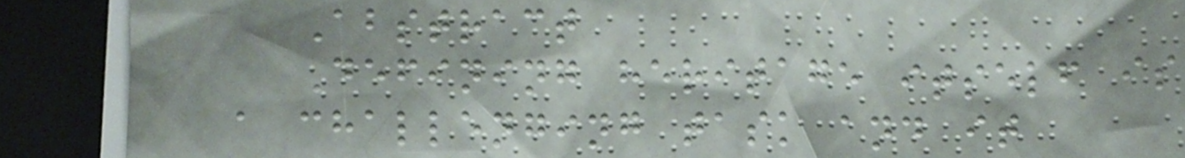Abstract
Defining heritage itself is
a challenging task and it
